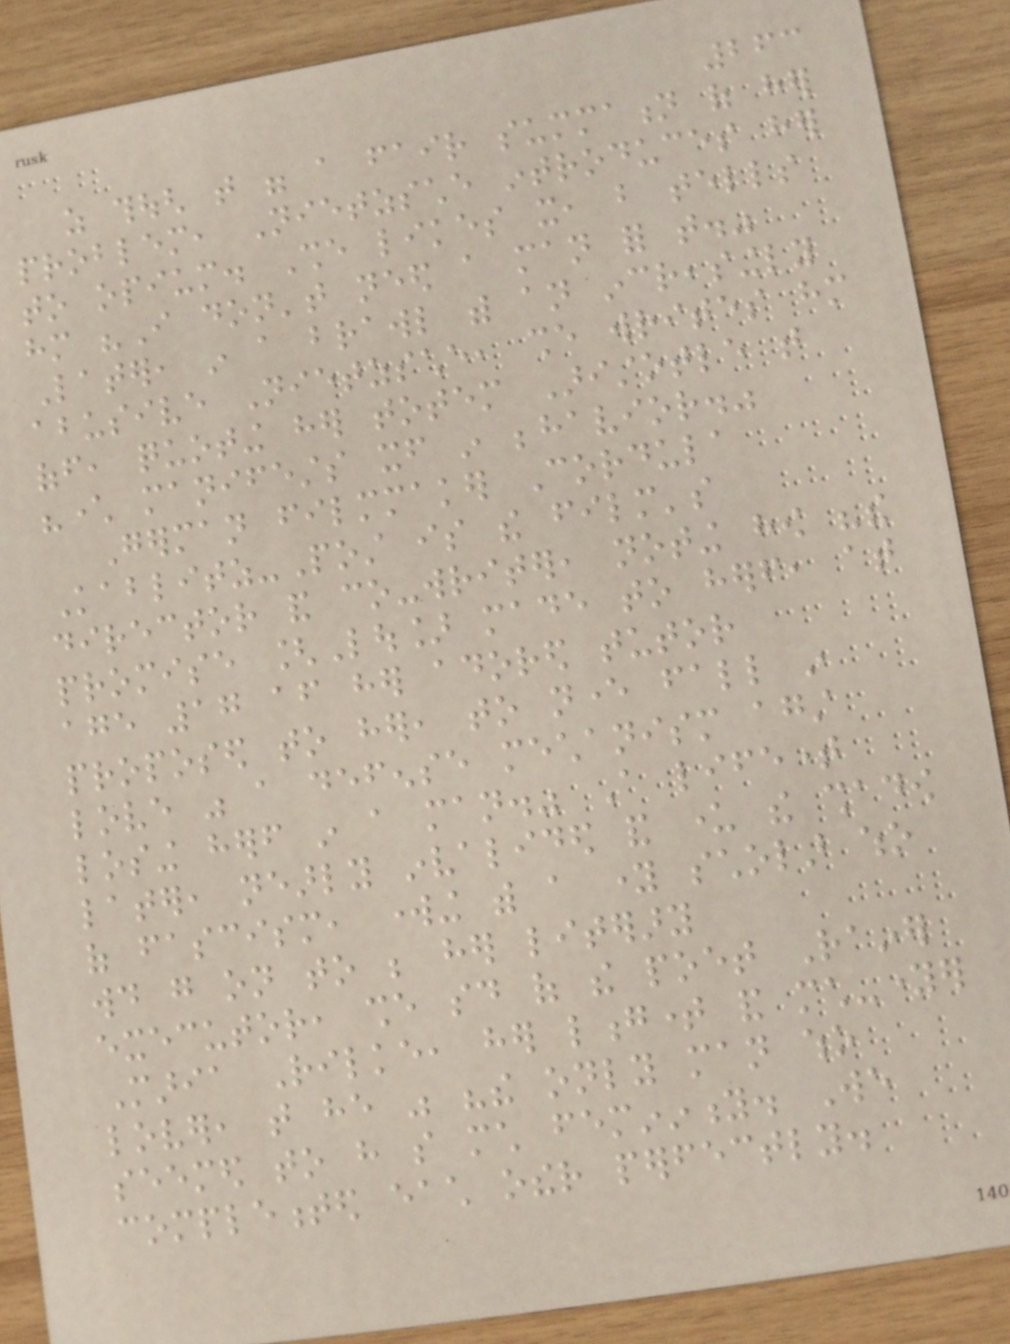263
as though that were a fair summation of her
problem, Nietzsche introduces her
to opium. She likes it, but tells
him "I don't need a man for that."
Later, in a brawl with an increasingly
abusive Nietzsche, she writes him
off, quoting her totem Aristotle that
"character manifests itself in behavior."
German filmmaker Cordula
Kablitz-Post is the film's
director and co-writer, noting how "the
promise [Lou] made to herself, at
age 17 after her adored tutor
proposed to her, to never fall in
love was a defense mechanism against
losing herself in a man." A lifetime
later, nearly invalided and under the shadow
of fascism, working with a young scholar who
would go on to be her literary
executor, she said of the poet Rainer
Maria Rilke, her longtime and much-younger
lover, that he was "the only man who
seemed to have so much femininity. We
complemented each other perfectly.
